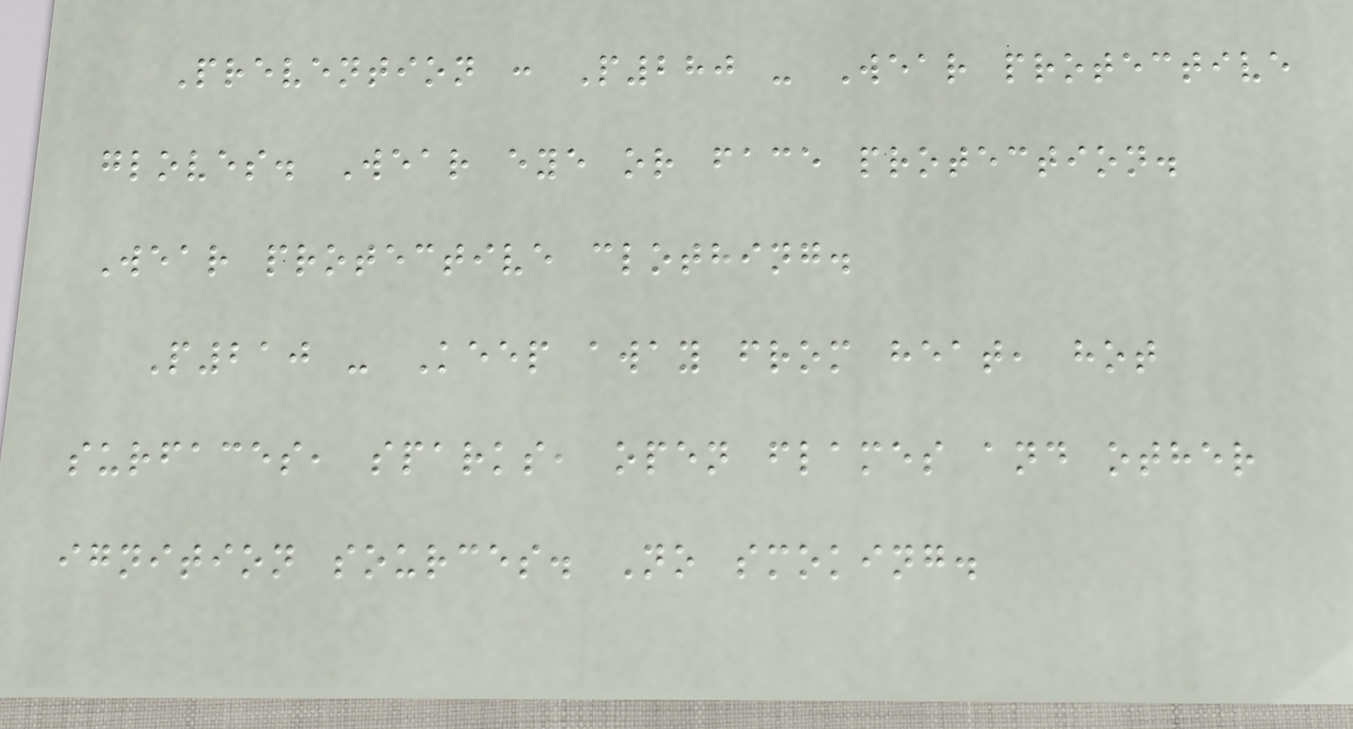Prevention : P280 - Wear protective
gloves. Wear eye or face protection.
Wear protective clothing.
P210 - Keep away from heat, hot
surfaces, sparks, open flames and other
ignition sources. No smoking.
